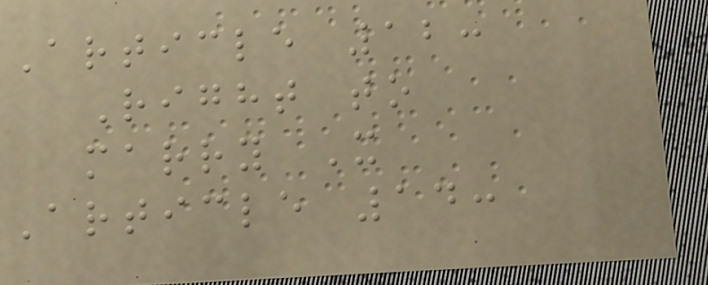Article 12:
Right to
marry X
Article 14:
